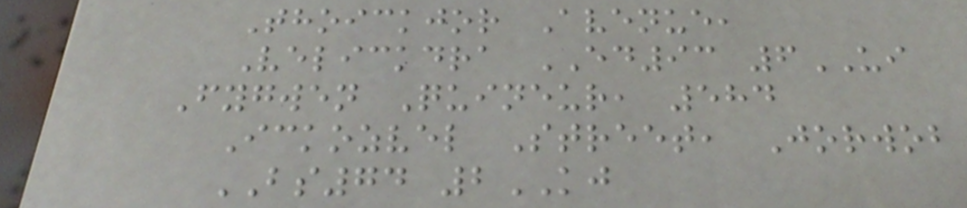Thoickjor Avenue,
Velickdra ED93 6UI
Fygwen Quineur, 584
Ickozvel Street, Jorwob
BS74 2KJ
